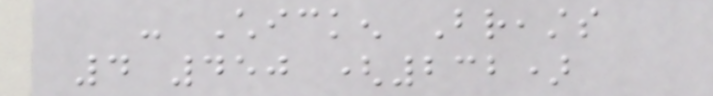- Chicken Breasts
4 450 (232)
